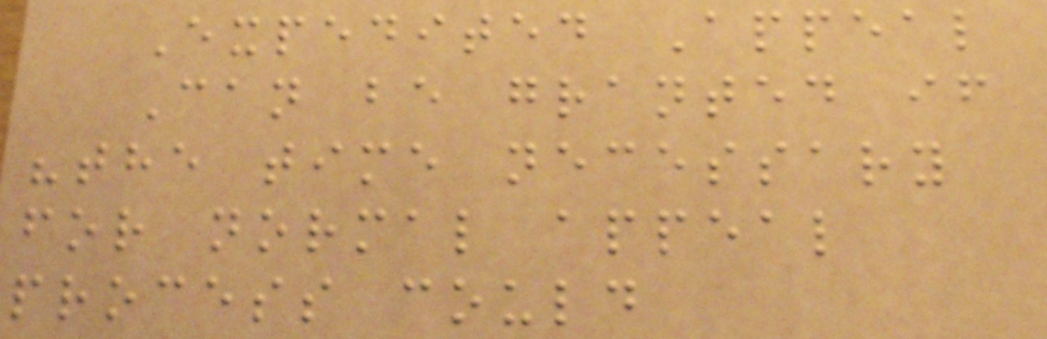Expedited Appeal
Can be granted if
"the time necessary
for normal appeal
process could
